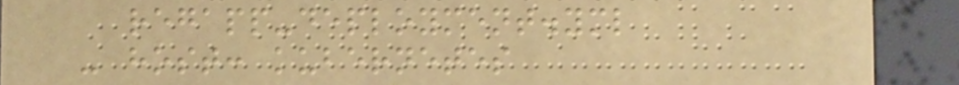regapp-deployment.yml
- host: kubernetes
